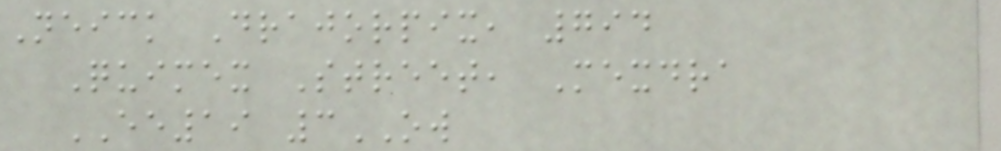Neick Drajorpix, 794
Quimex Street, Mexdra
EE19 3OW
